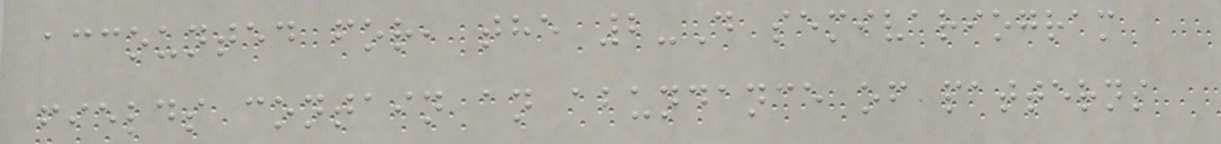accounted for, the 2-D semivariogram
fields contain an abundance of patterns
